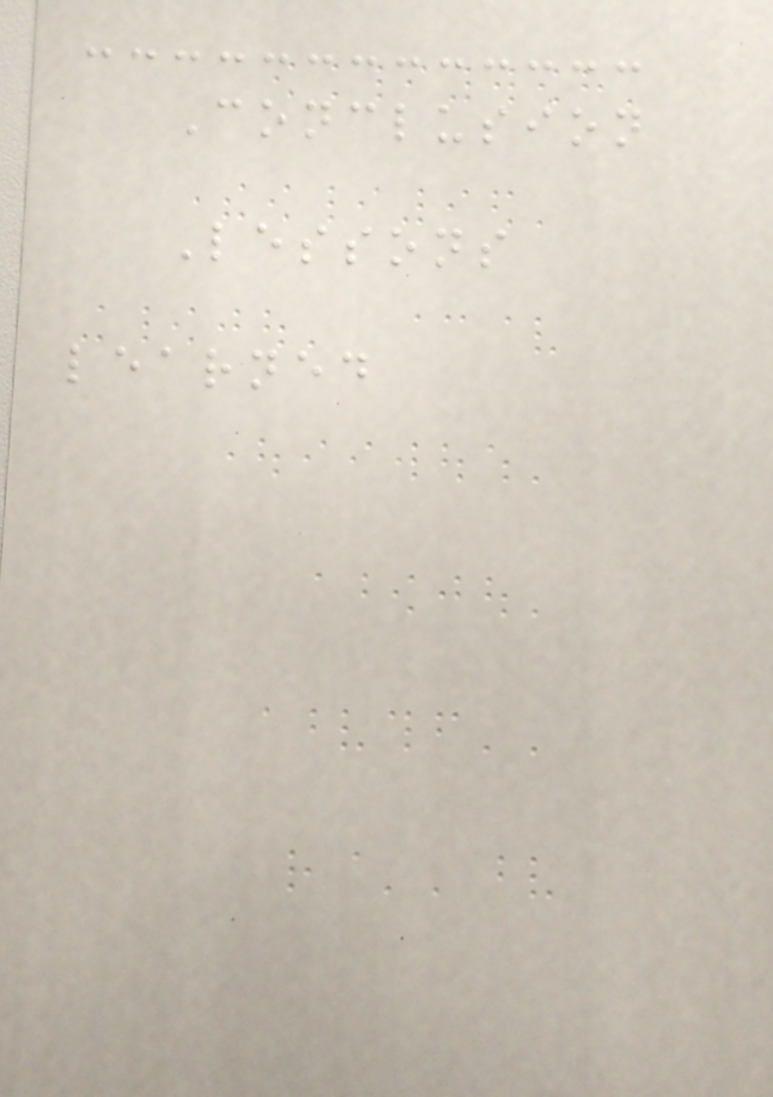Conclusion
Lessons
learned
